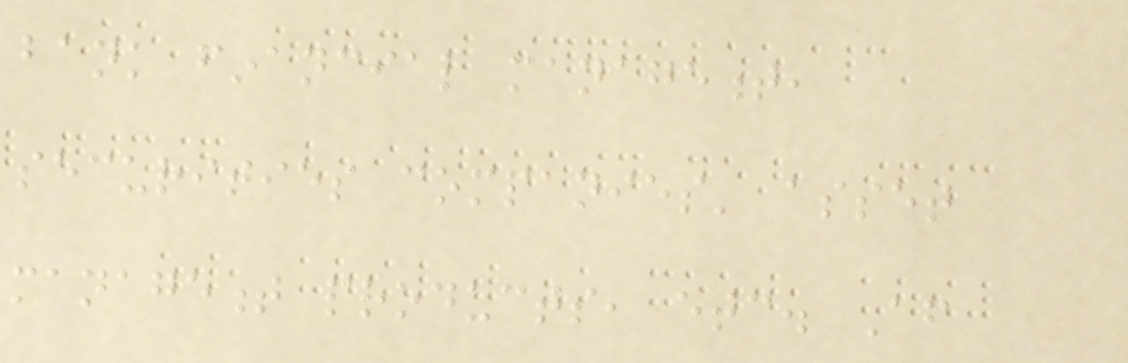bank financial management,
securities companies' asset
management products, etc. After
